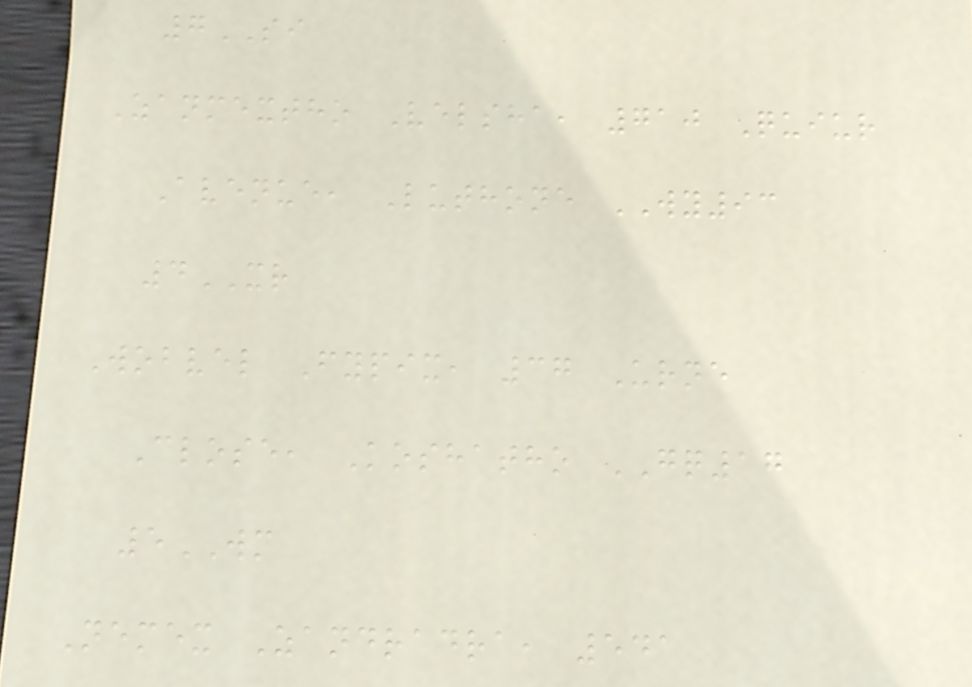7SI
Zanmextho Velsha, 710 Quiur
Avenue, Luthone WY93
4XR
Wobvel Fypix, 37 Urne
Close, Koshatho GQ17
5WM
Nemex Zandradra, 541
